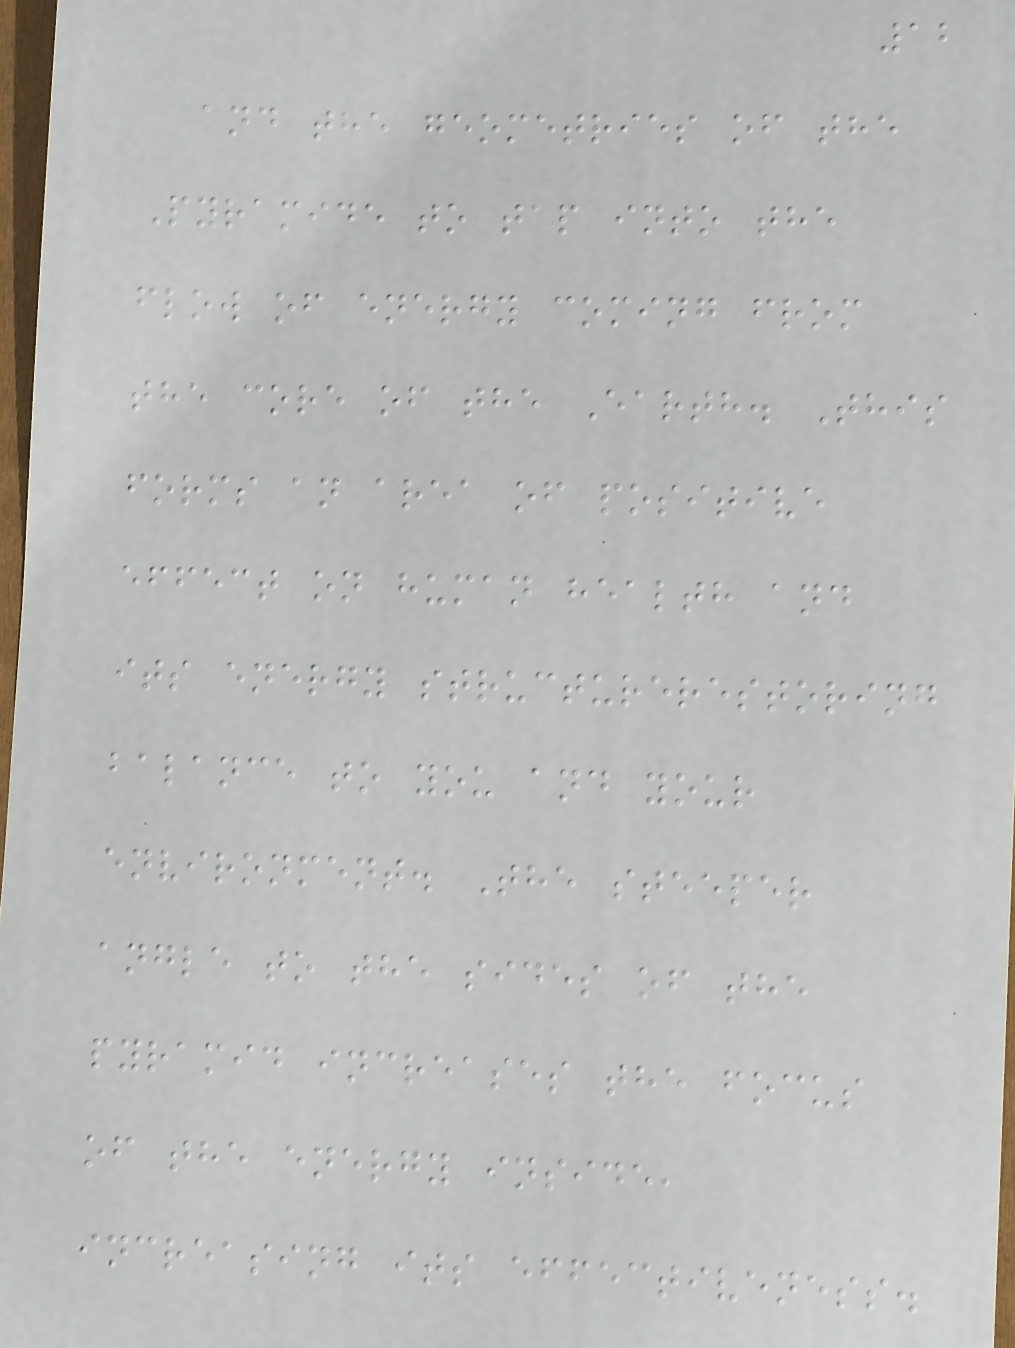12
and the geometries of the
Pyramide to tap into the
flow of energy coming from
the core of the Earth. This
forms an area of positive
effect on human health and
its energy structurerestoring
balance to you and your
environment. The steeper
angle to the sides of the
pyramid increases the focus
of the energy inside,
increasing its effectiveness.
